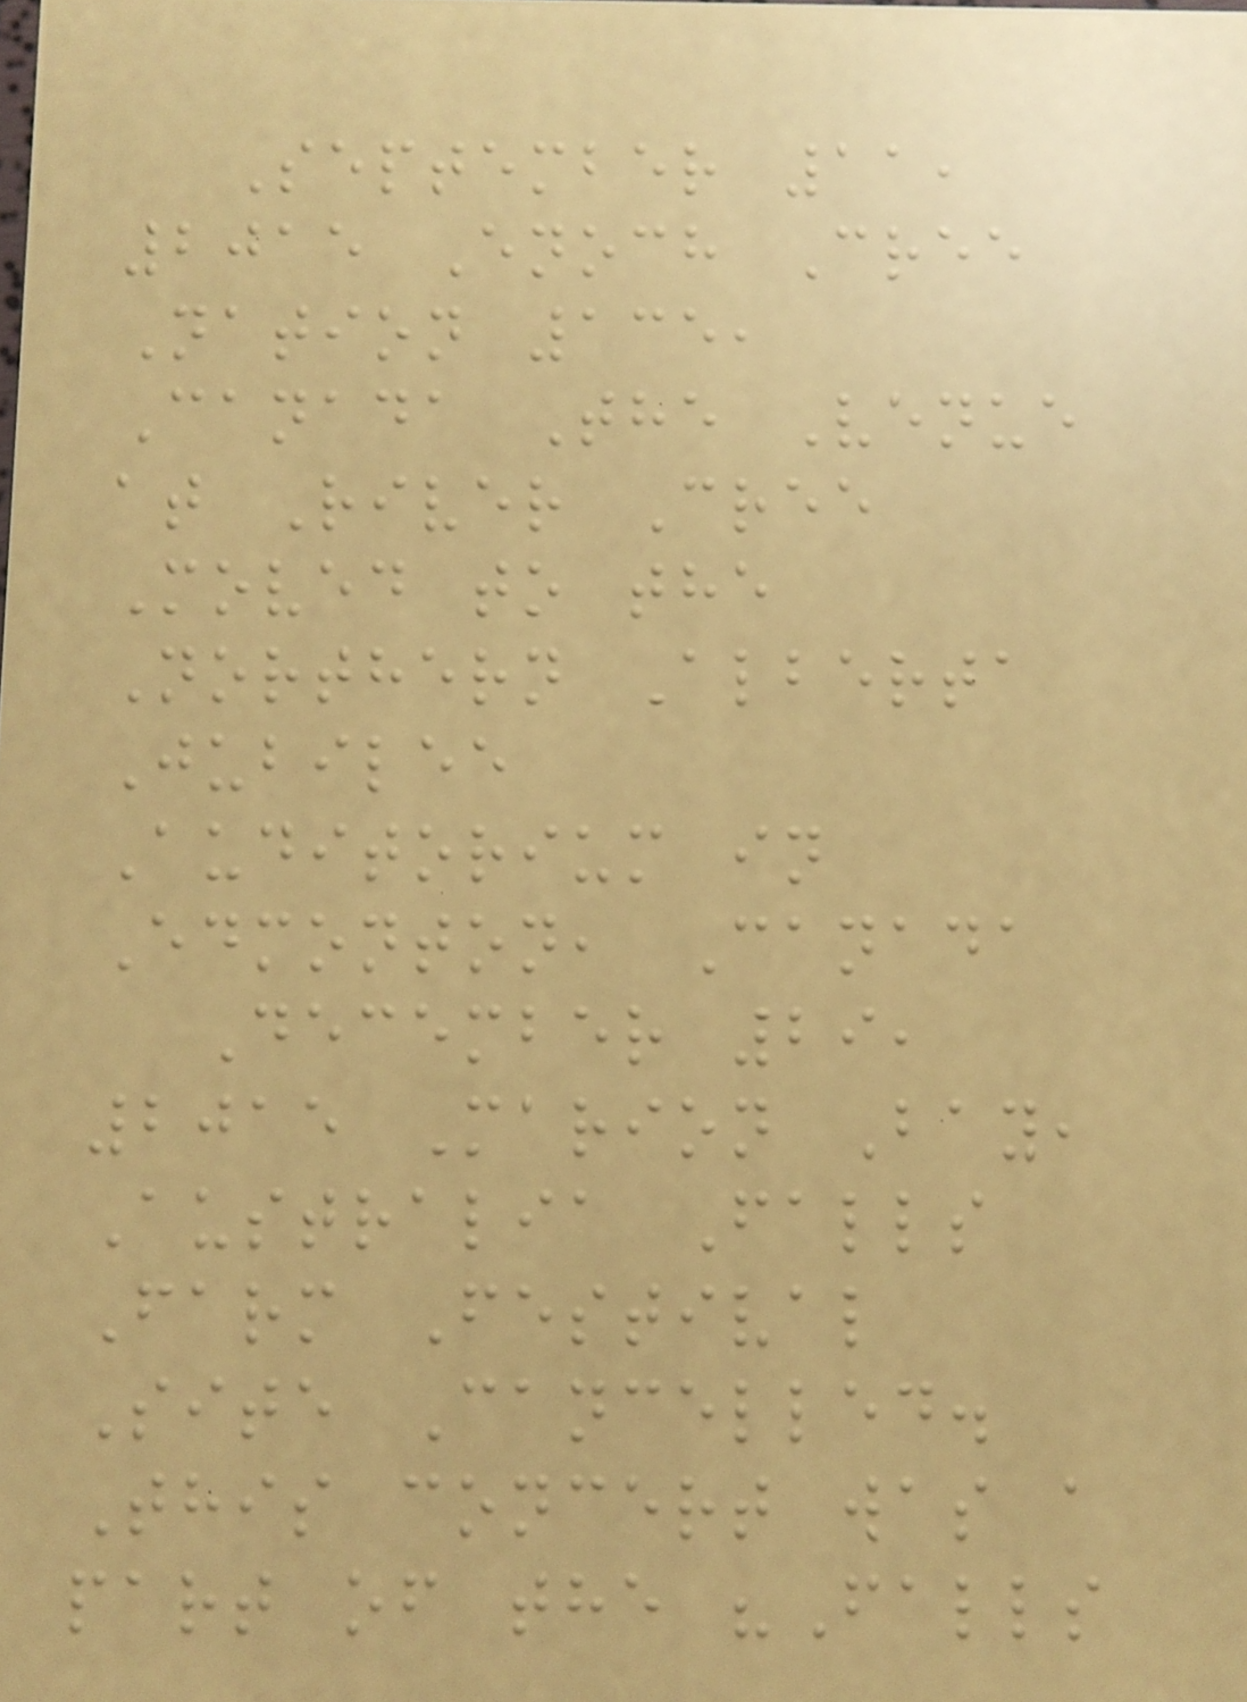September 11,
2015 Enoch Cree
Nation 135,
Canada The Venue
at River Cree
Moved to the
Northern Alberta
Jubilee
Auditorium in
Edmonton, Canada
December 29,
2015 Marion Bay,
Australia Falls
Farm Festival
Site Cancelled.
This concert was a
part of the "Falls
